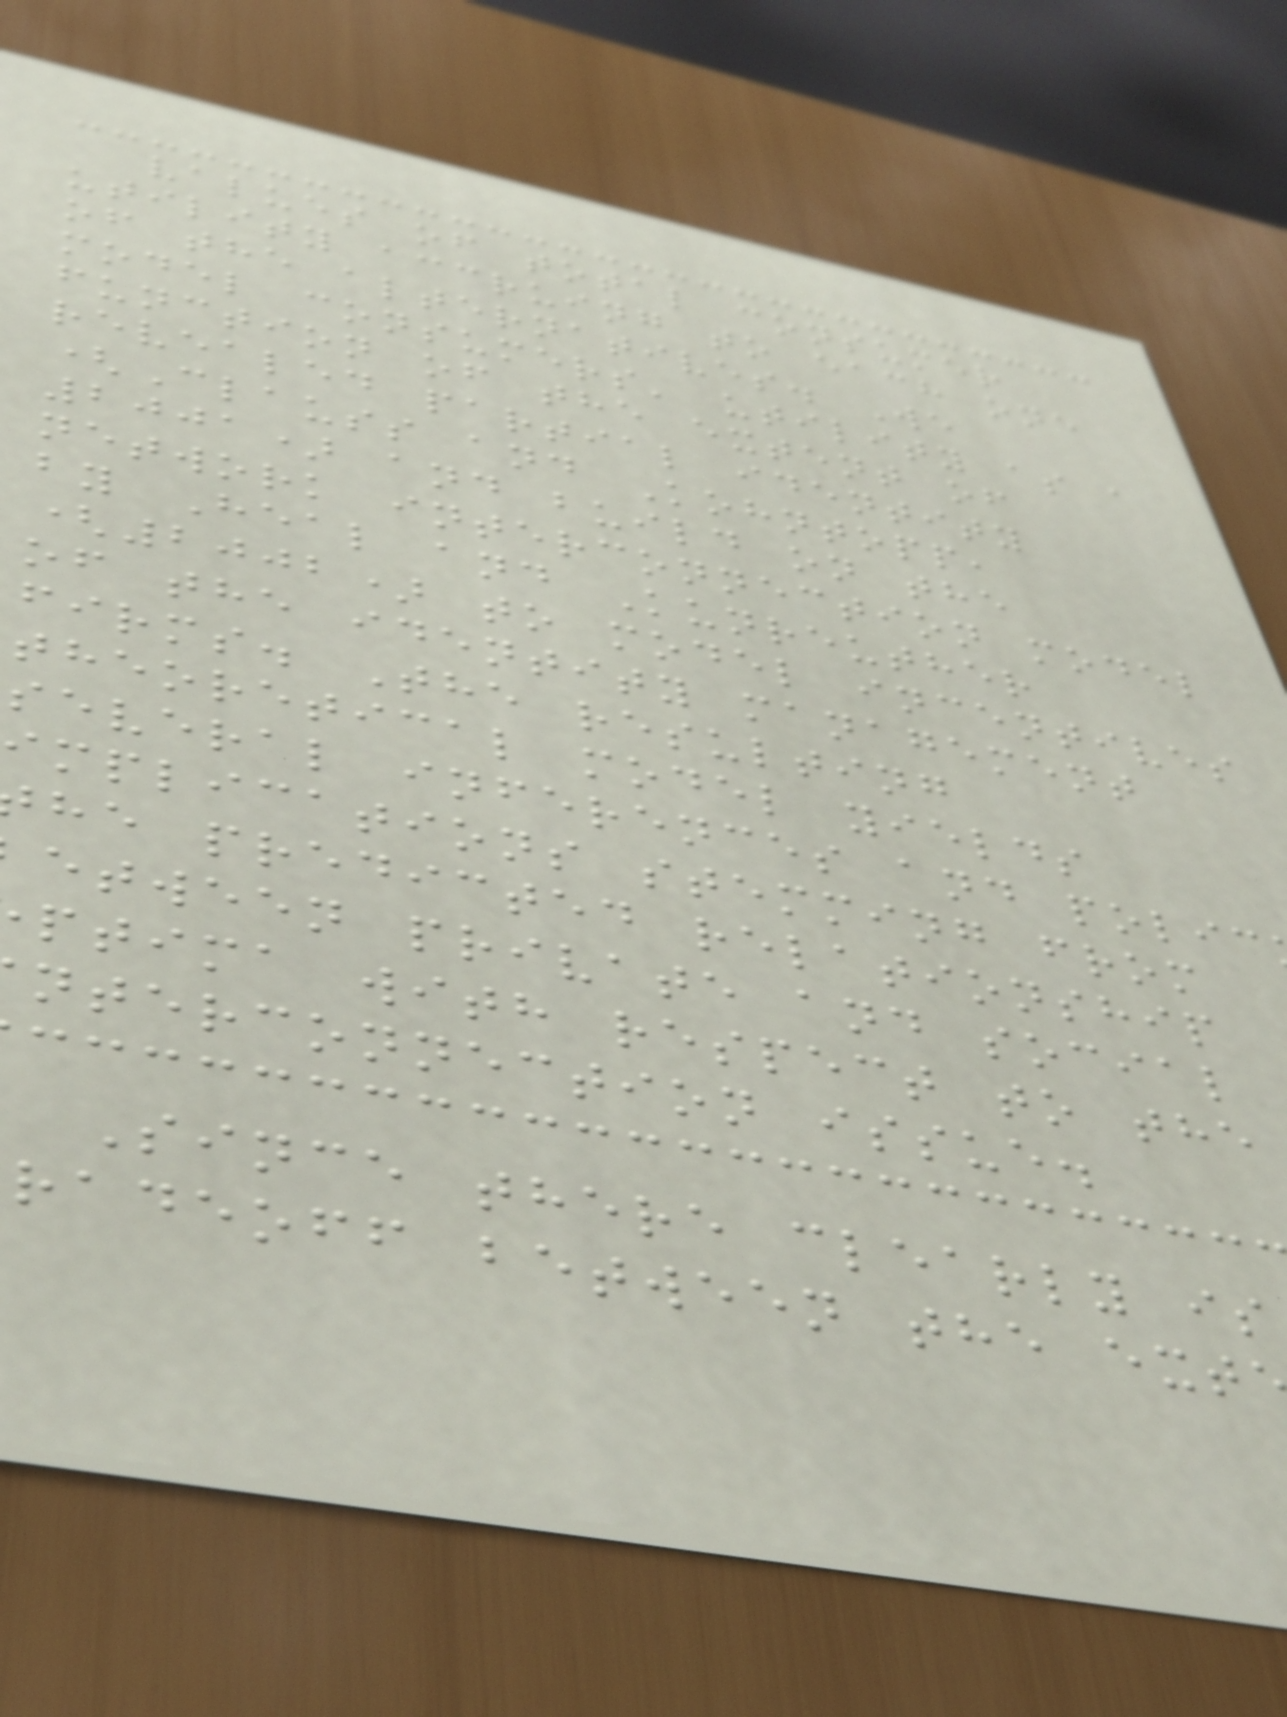values of total consumer
utility accruing to each one
of the alternatives. We
model consumers' utility as a
function of the extent of
revealed partial identity
(Clauss and Kohntopp,
2001) and build on the
network interconnection model
by Heal and Kunreuther
(2002) to model incentives
of the identity management
firms. The resulting
theoretical model yields
several inferences and polic
implications stemming from
he predicted relationship
etween private and social
ptima with respect to the
nterconnection issue.
Since there clearly is
radeoff between the ext
